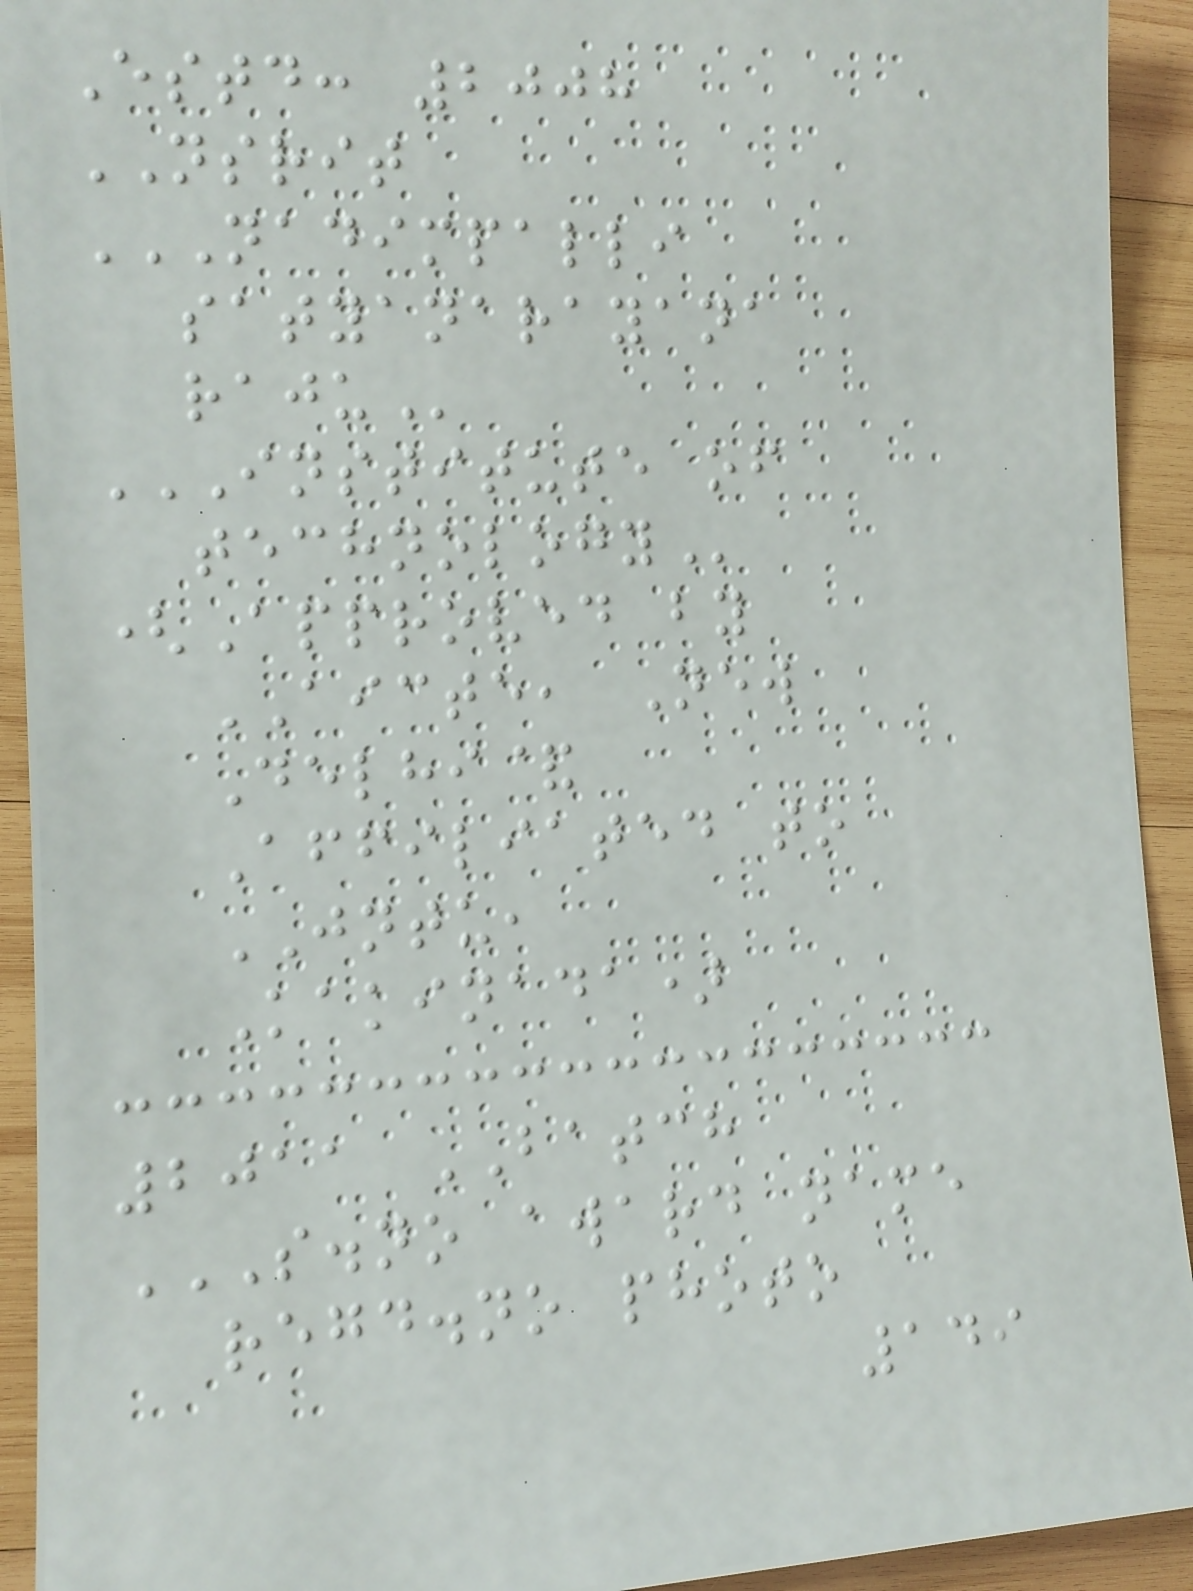Estd: 2008
NSRIT
NADIMPALLI
SATYANARAYANA
RAJU
INSTITUTE OF
TECHNOLOGY
(Approved by
AICTE, New
Delhi&
Affiliated to
JNTU,
Kakinada)
2011 BATCH
S.NO AWARD NAME
REGD.NO PHOTO
149
